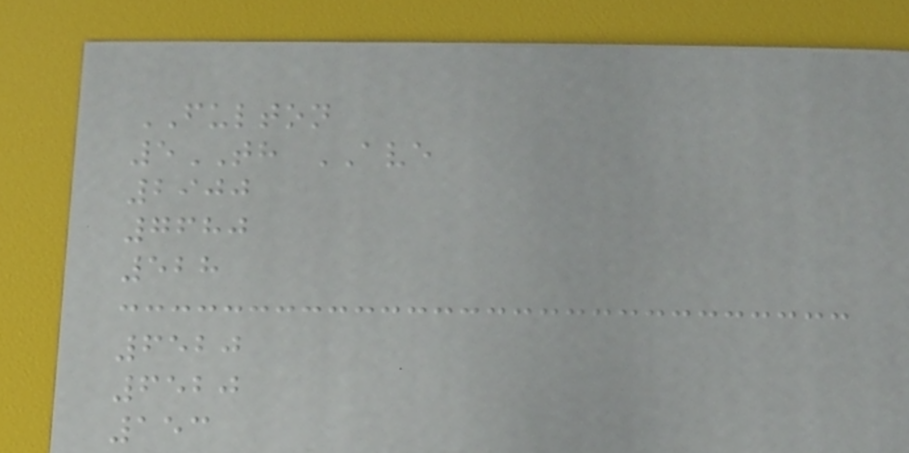FULTON
5TH AVE
2900
7680
528
6520
6520
153
